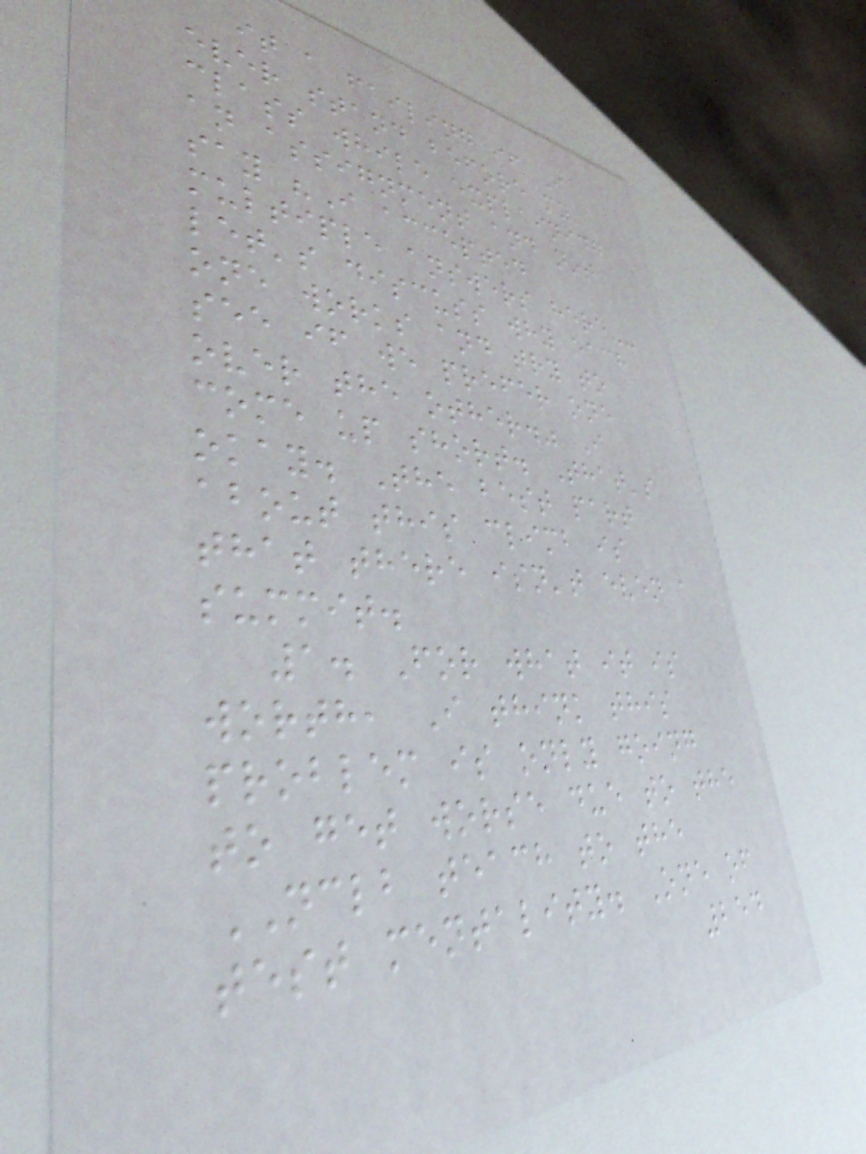it a failing if I
ever stand before my
class while explaining
an assignment and not
say "I accepted
multiple answers here--
let's discuss why each
one works and try to
see if we prefer one
over the other." I
come up short. That's
okay. The best part
about this climb is
that there isn't even a
summit.
1. For what it is
worth, I think this
problem is only going
to get worse due to the
NCLB teach to the
test mentality. One of
254
